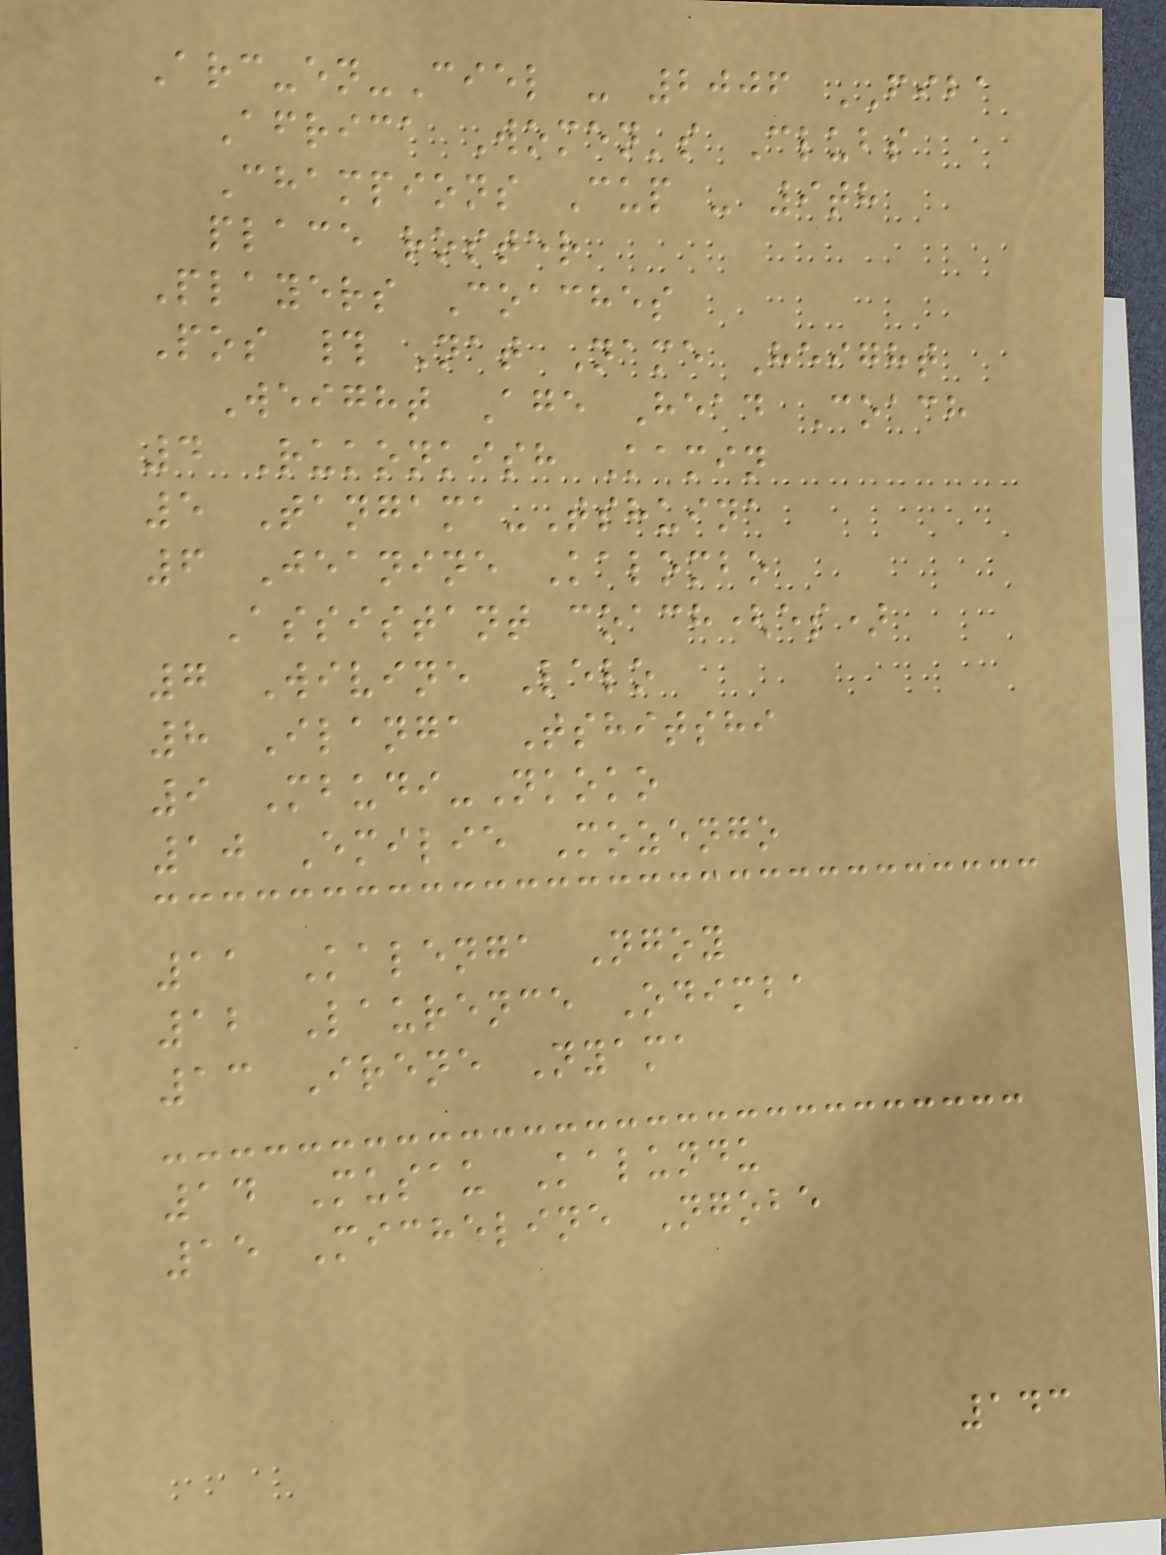Arc-en-Ciel - 2006 FIBA
Africa Women's Clubs
Champions Cup - 9th
place roster
Players Coaches
Pos # Nat Name Height
Weight Age Head Coach
4 Rukonkish Kamin
5 Tangama-Tshuina
6 Jeanine Kalombo
Assistant coach(es)
7 Wivine Lelo
8 Ilanga Tshitshi
9 Mbudi-Nkoko
10 Emilie Mozengo
11 Kalenga Ngoy
12 Laurence Odimba
13 Irene Nyama
14 Musau Kalundu
15 Micheline Ngobe
143
